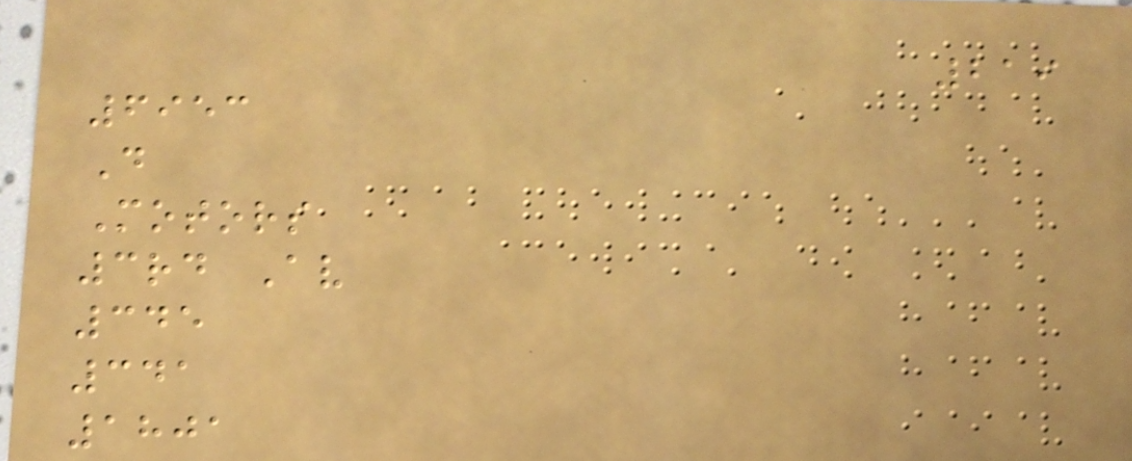219
6953
D
Motors
3rd Av
345
341
1801
